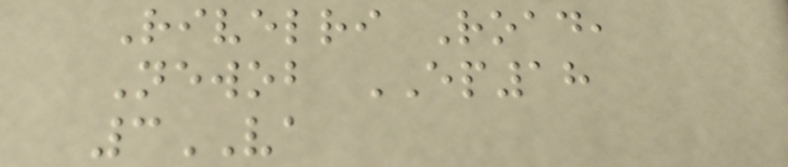Rivelri Road,
Newob EP18
3VA
